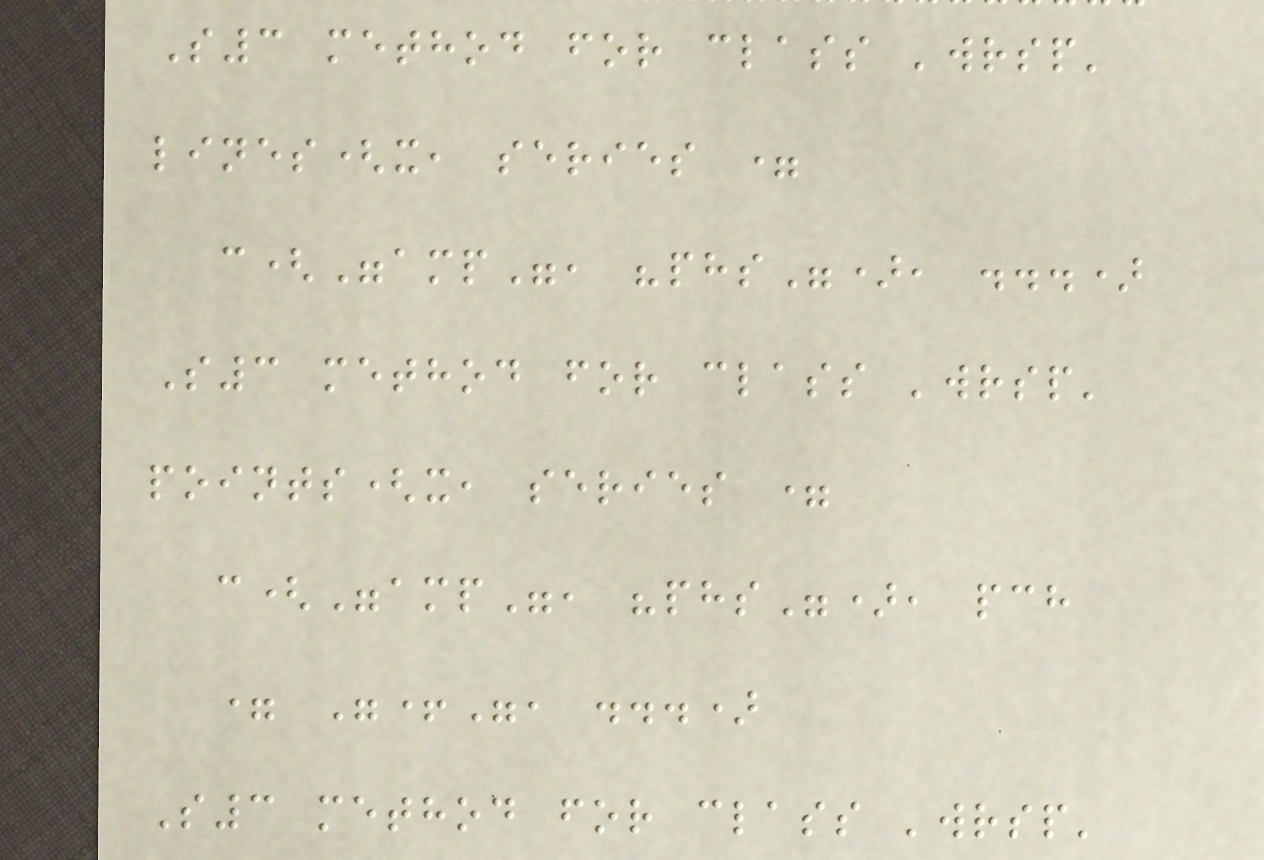S3 method for class 'wrsp'
lines(x, series =
c("amp", "phs"), ...)
S3 method for class 'wrsp'
points(x, series =
c("amp", "phs"), pch
= "+", ...)
S3 method for class 'wrsp'
